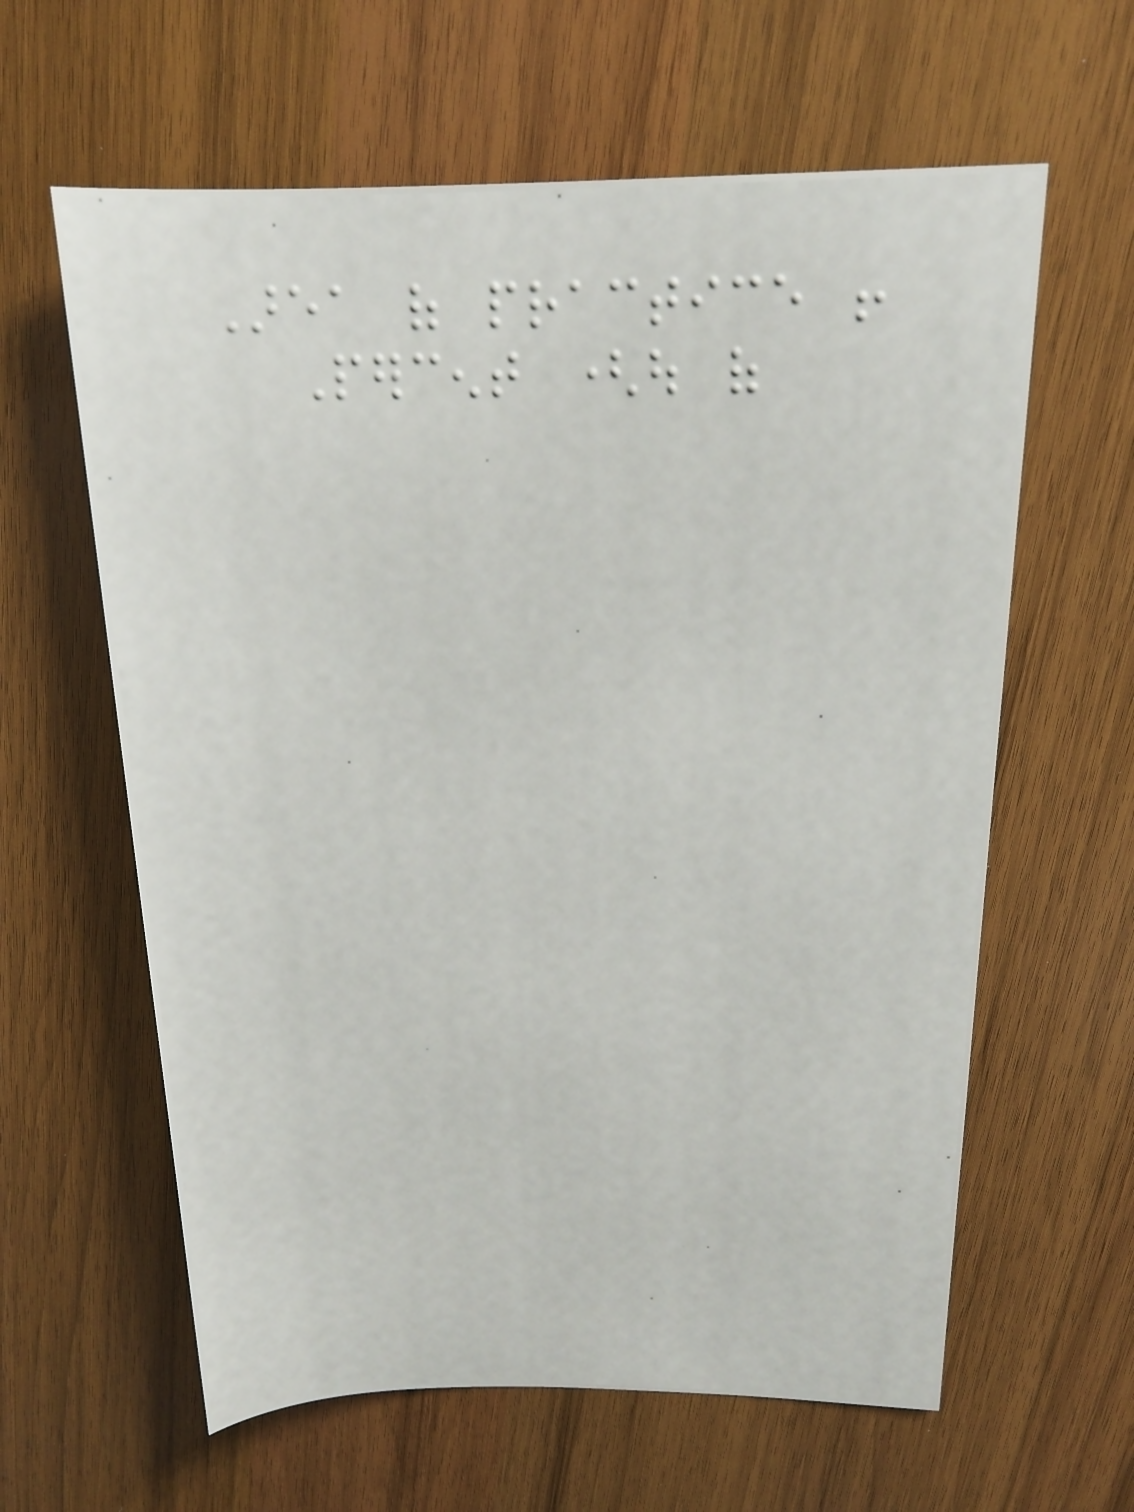Area of practice !
Percent (out of
